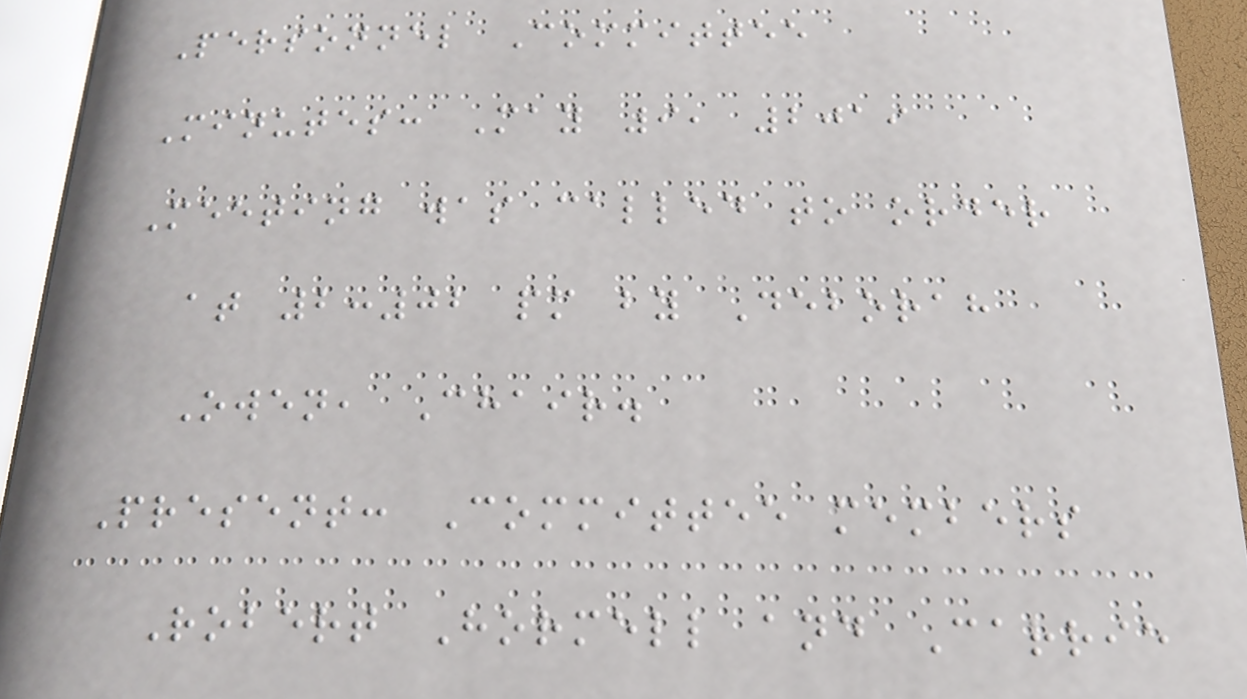Personnel Committee
Minutes: May 9, 2019
Meeting was called to order
at 2:02 pm by Deborah
Owen, Chair.
Present: Committee members
Robert Hormell and Carrie
